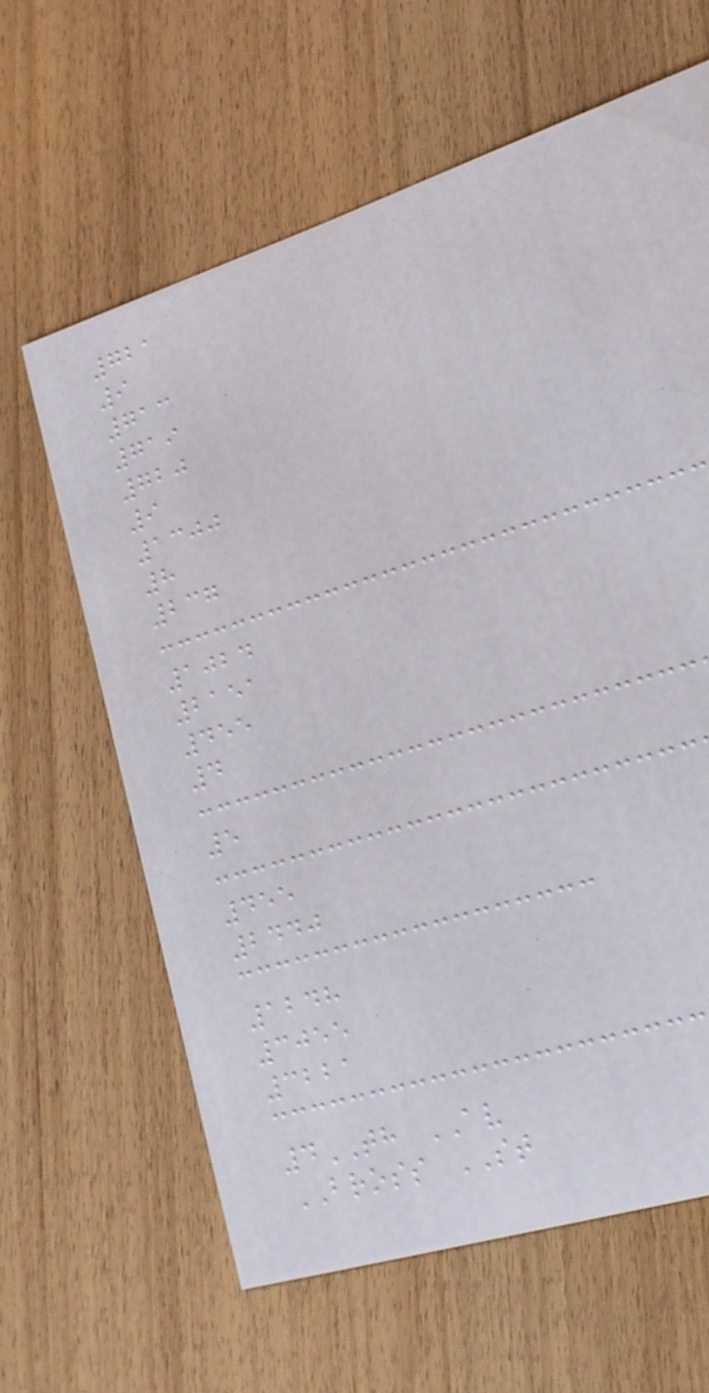721
9
713
719
720
9
1300
8
237
1024
2151
455
4
5
455
2440
1248
3055
3221
4TH AV
BROSS ST
